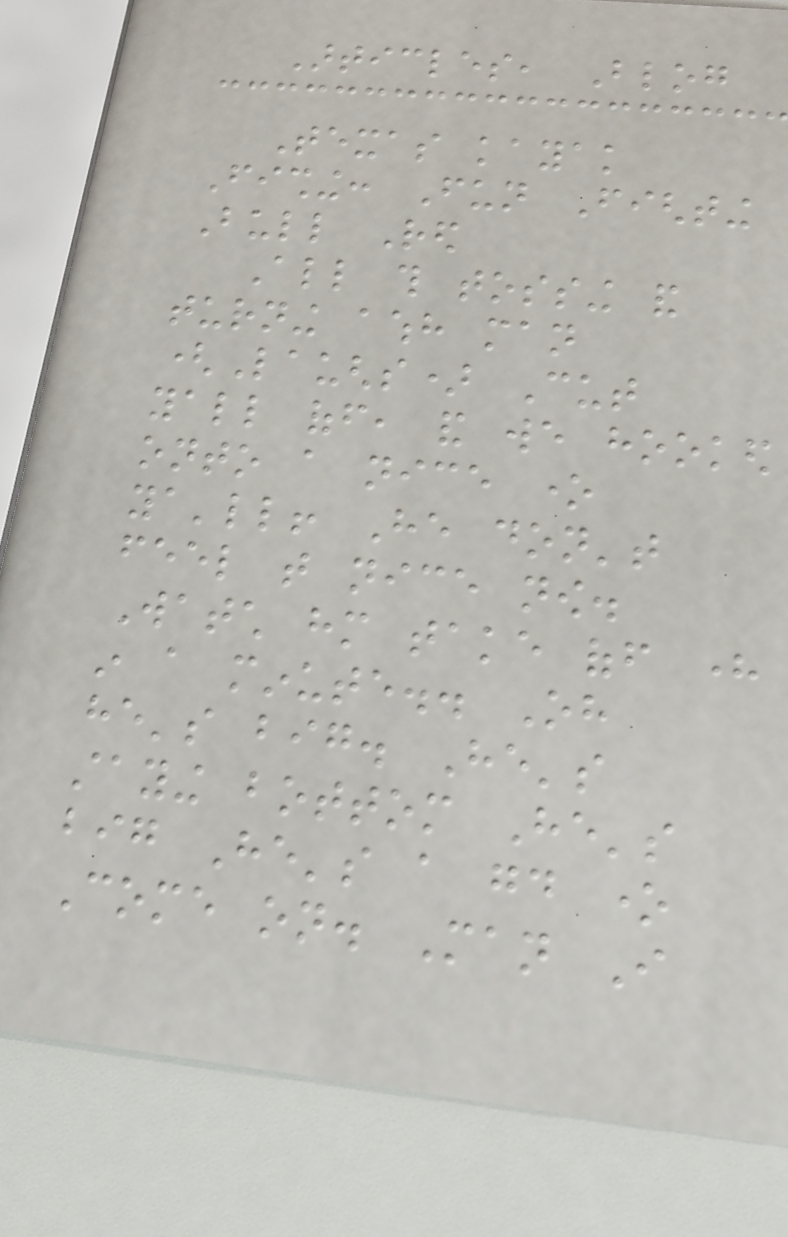Articles, Blog
Texas kayak
Fishing: Fun Fighting
Bull Red
All this tossing and
turning awhh man
(Laughs) Cut
yall off, and we hooked
onto a nice one
ya'll! He don't
feel that nice now.
Watch him take off here
in a minute.. Oh
he's big. He's
staying bottom He's
big He's a good one
Come on. Man I
